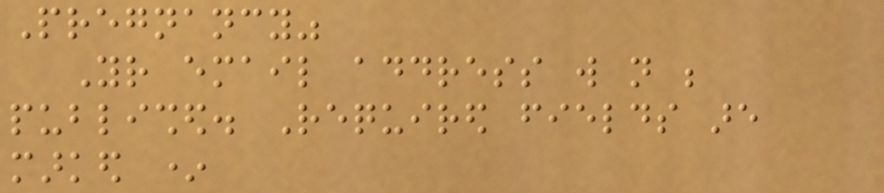Pregnancy"
Your email address will not be
published. Required fields are
marked *
